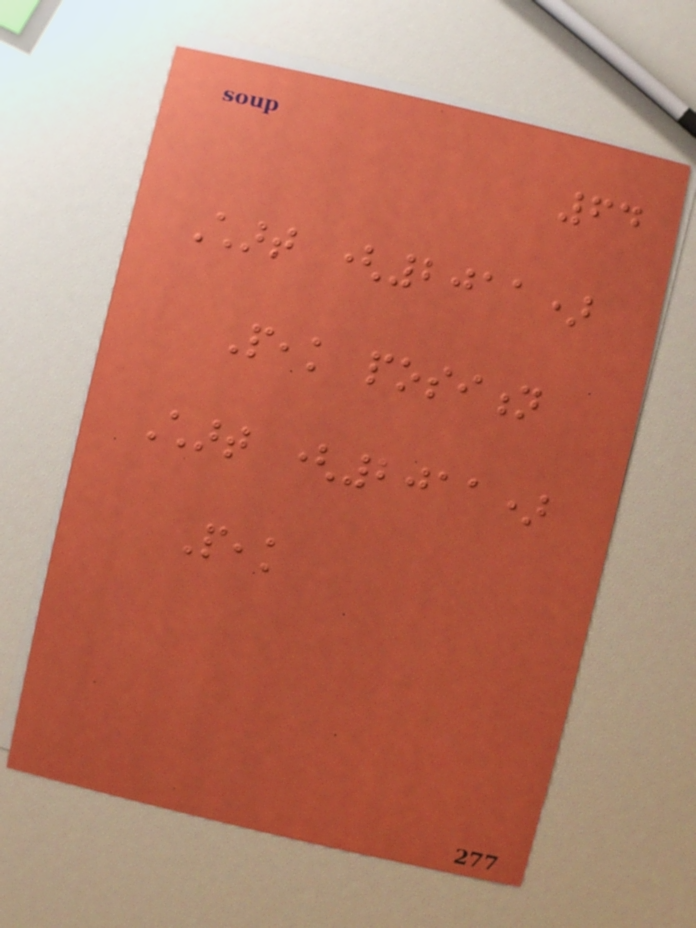64
Chart (2011)
Peak position
Chart (2011)
Peak
